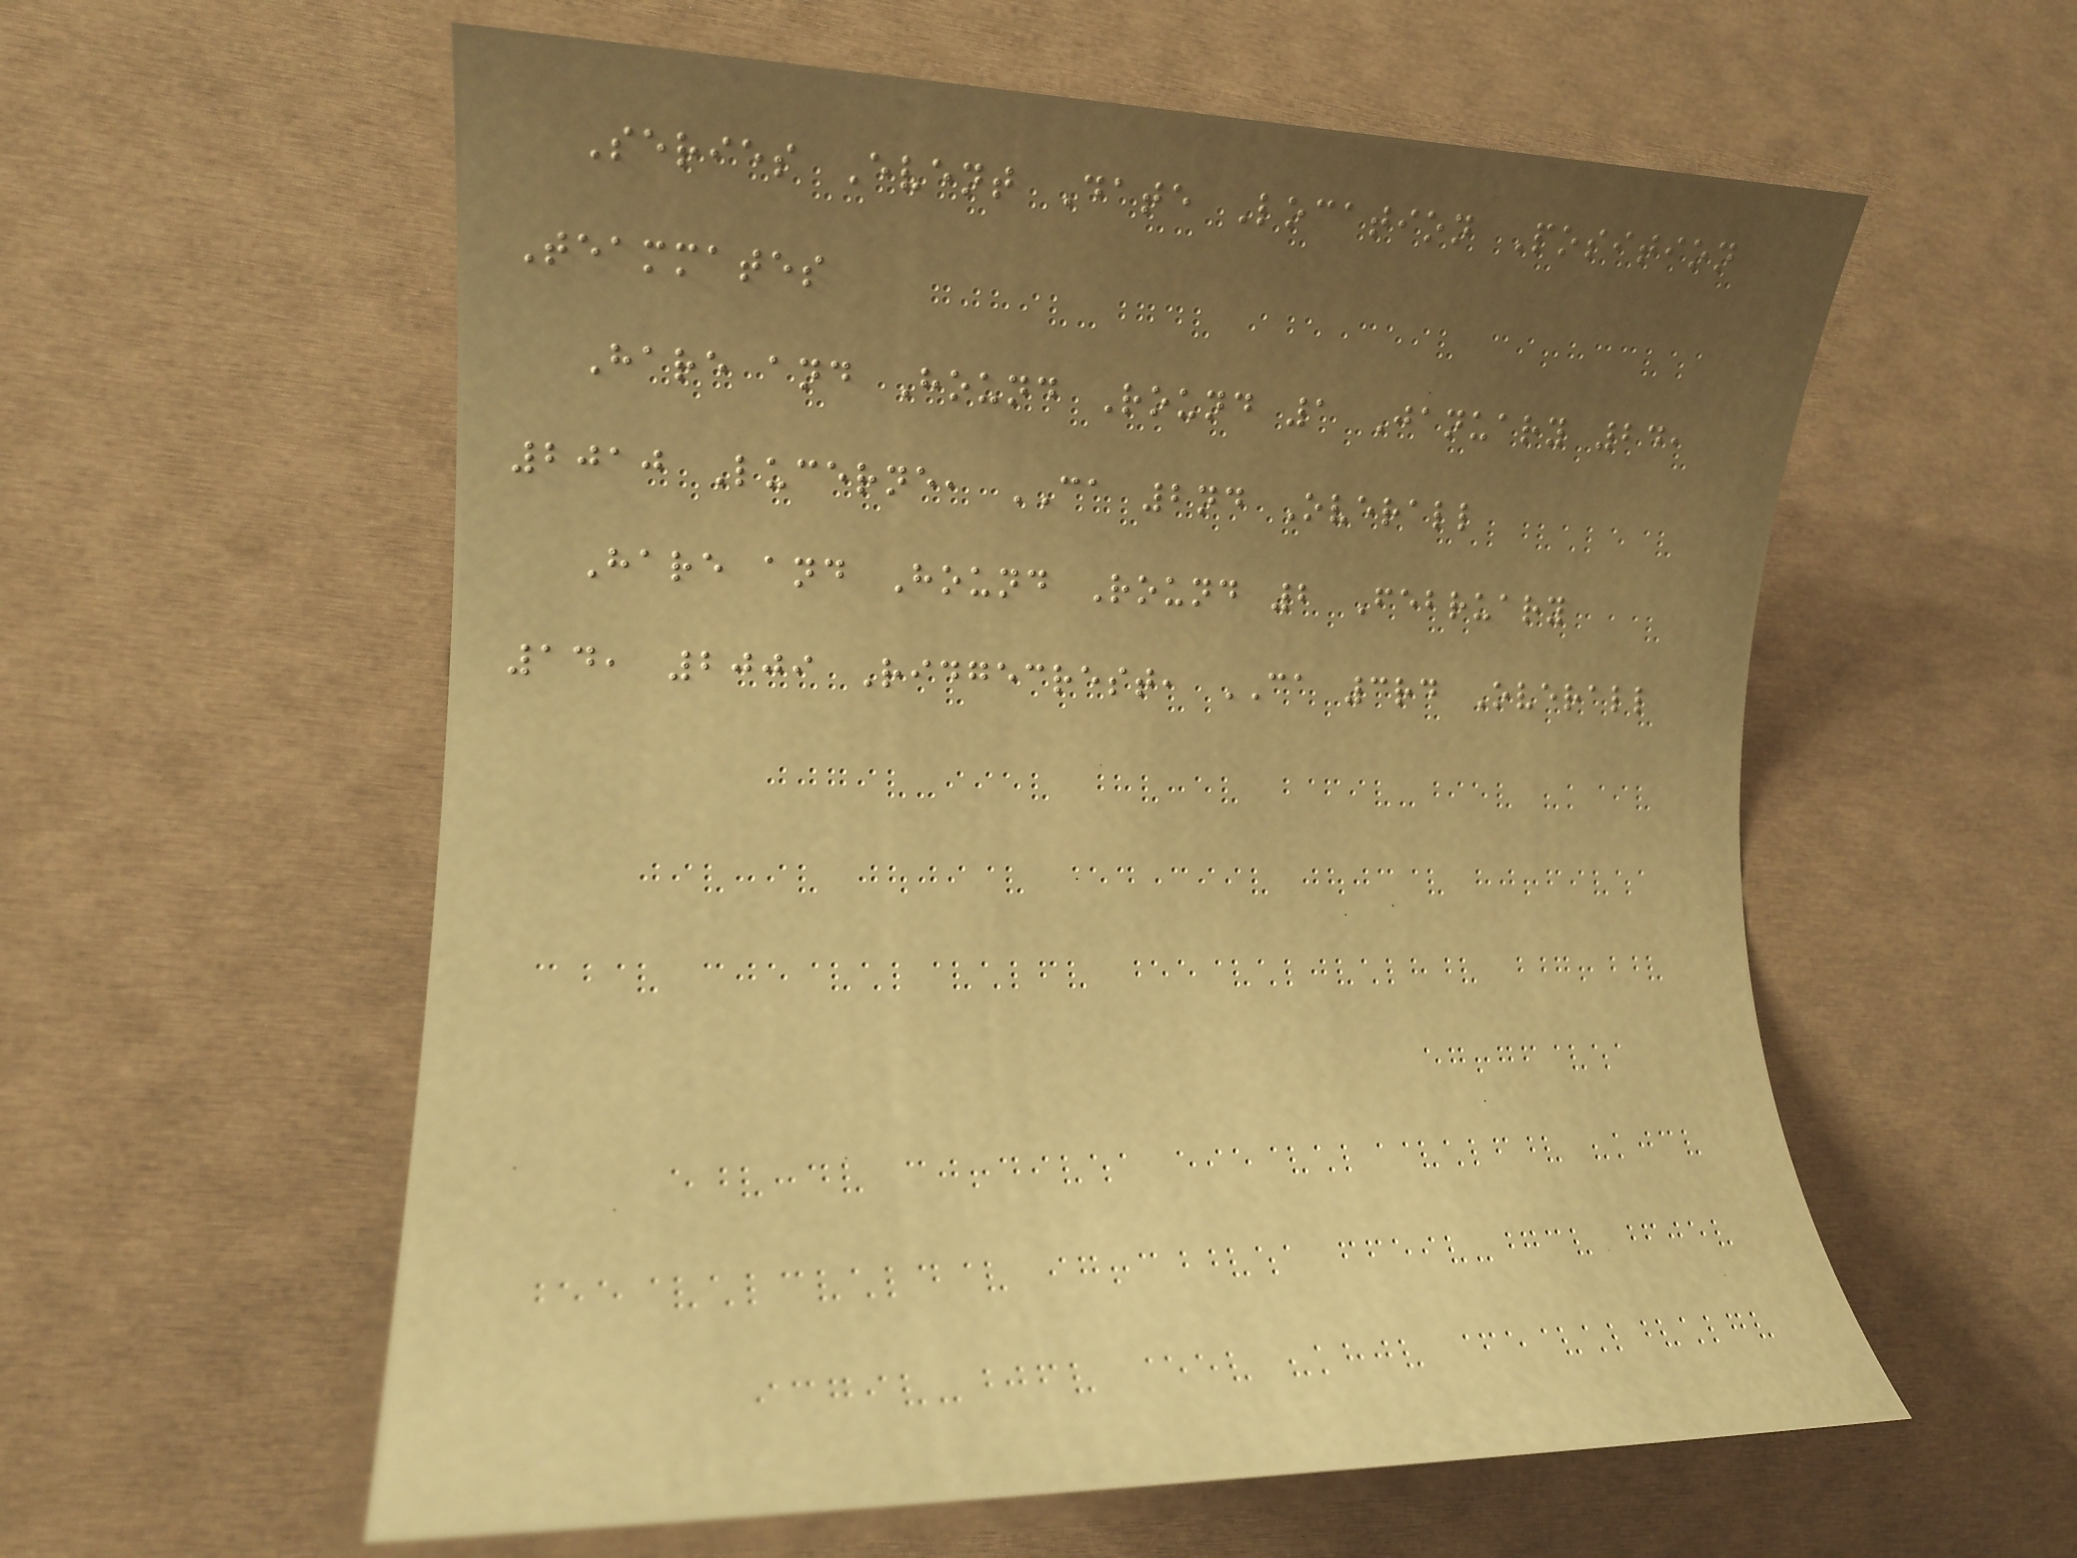Series Event Date Location Position
Teammates
Hare and Hound Round 1 January 24,
2010 Lucerne, CA 2nd Overall
Hare and Hound Round 2 February
14, 2009 Ridgecrest, CA 3rd Overall
